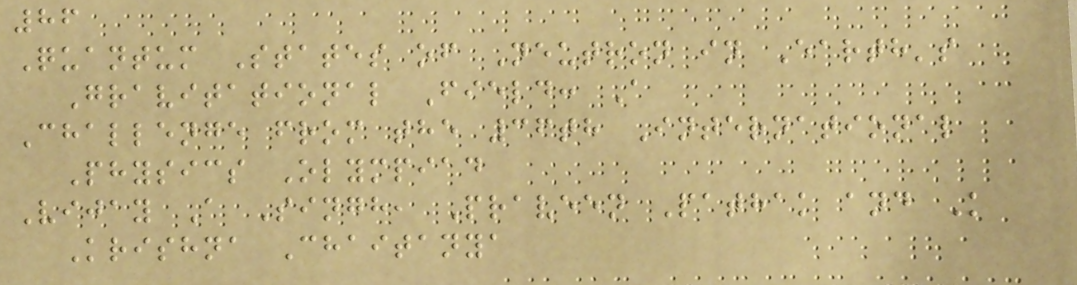86
Quantum States of Neutron in Earth's
Gravitational Field: A
Challenge from the 36th International
Physics Olympiad
Vijay A Singh, Praveen Pathak and K
Krishna Chaitanya
